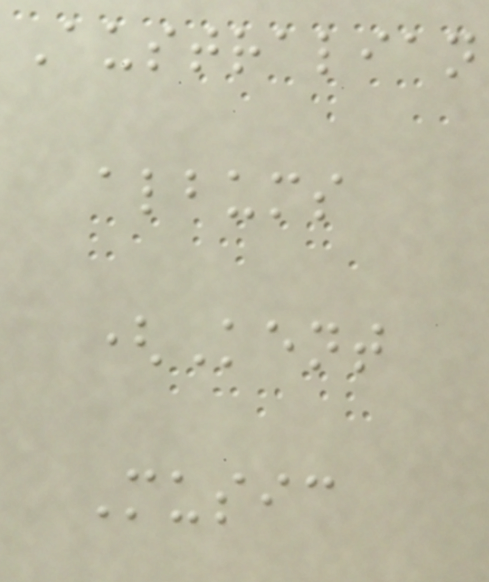Australian
albums
(Kent
Music
